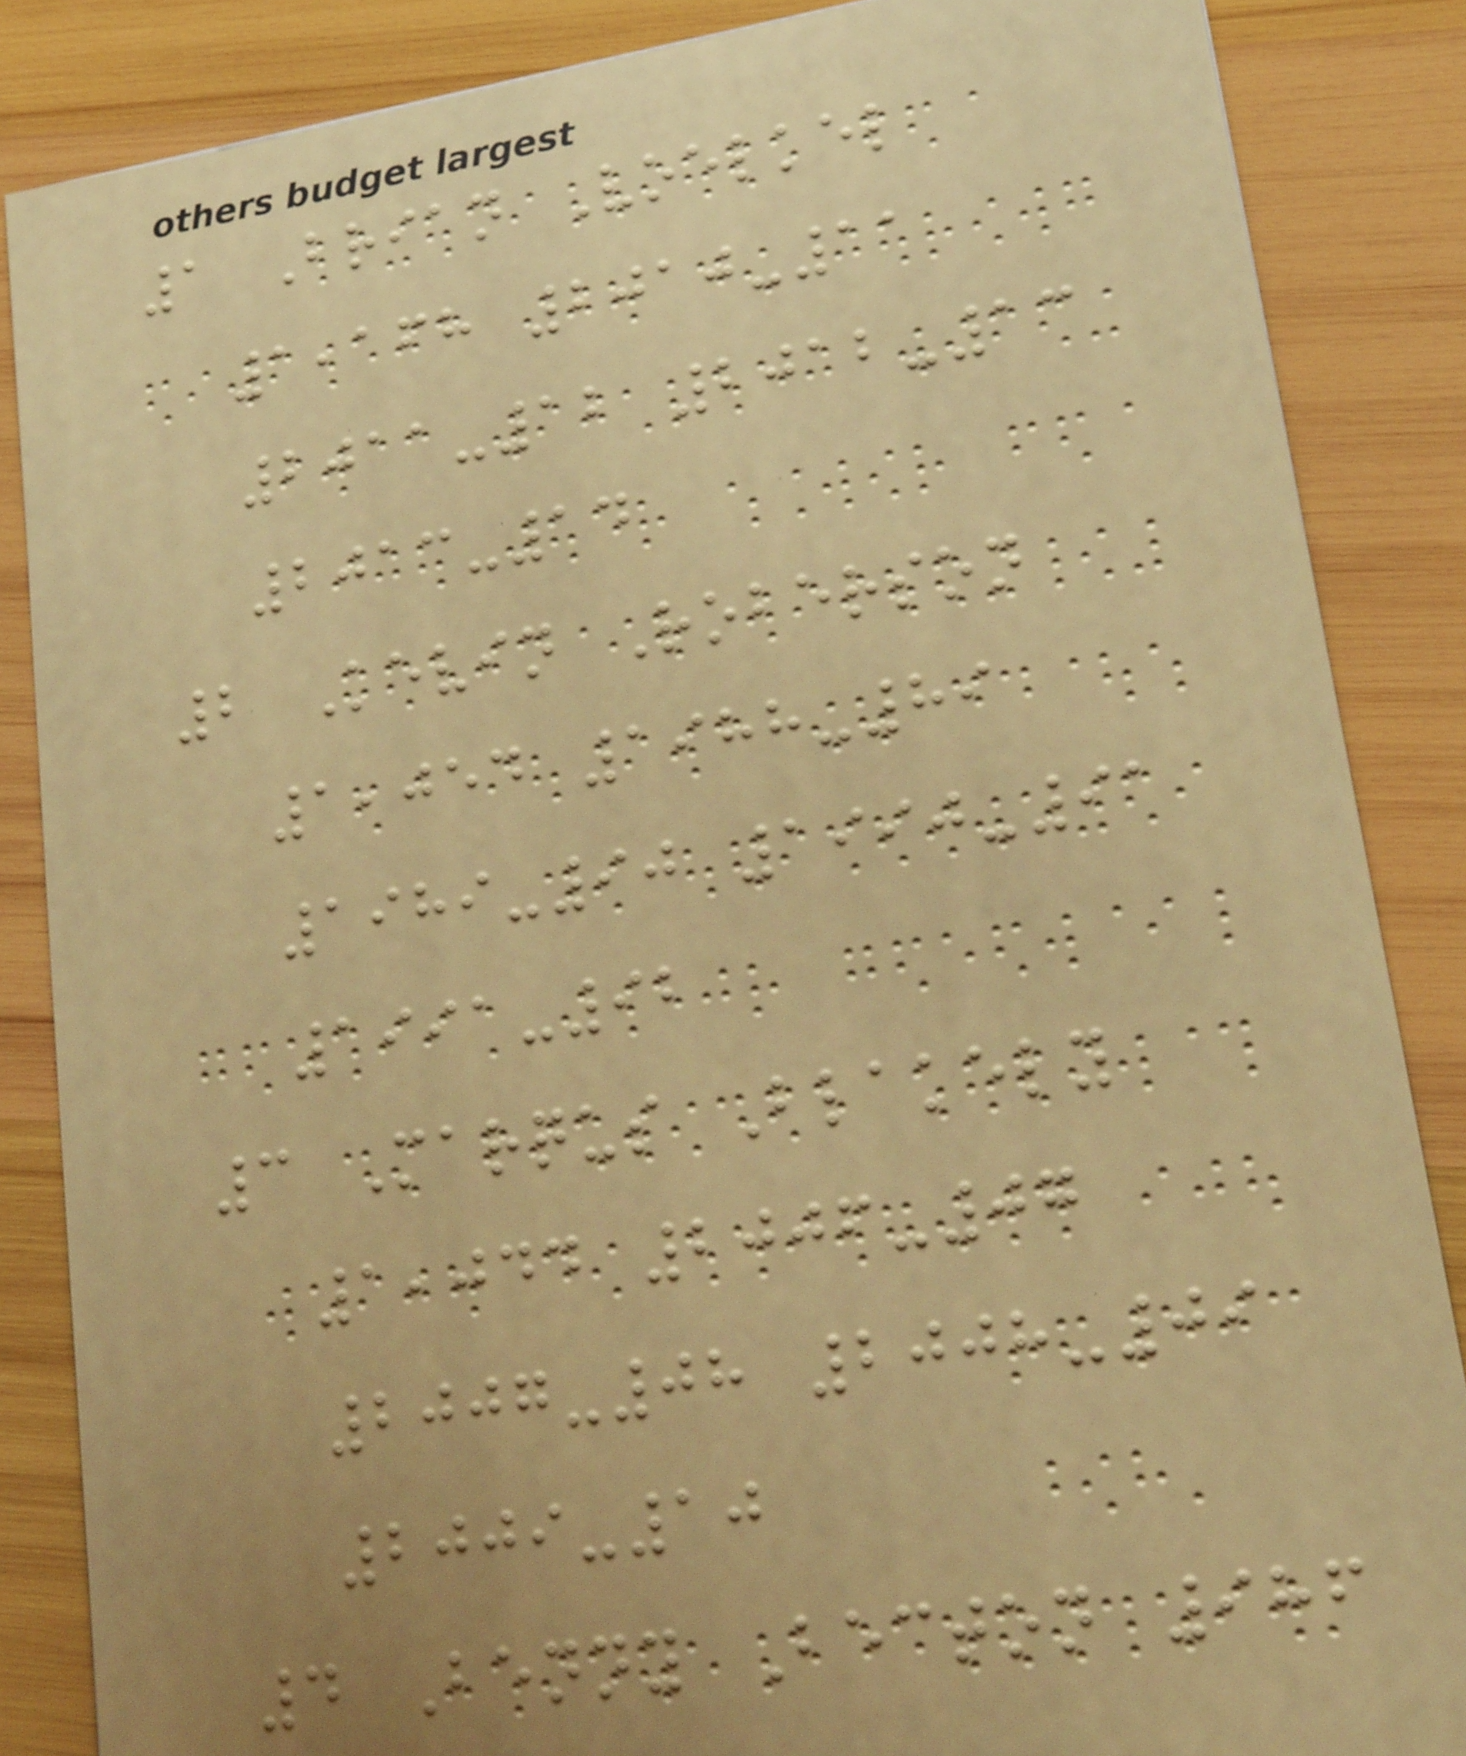1 Brian Voelkel
1,168 2010-11
2011-12 2012-13
2013-14
2 Kevin Roberson
1,054 1988-89
1989-90 1990-91
1991-92
3 Marqus Blakely
1,044 2006-07
2007-08 2008-09
2009-10
4 Benny Becton 986
